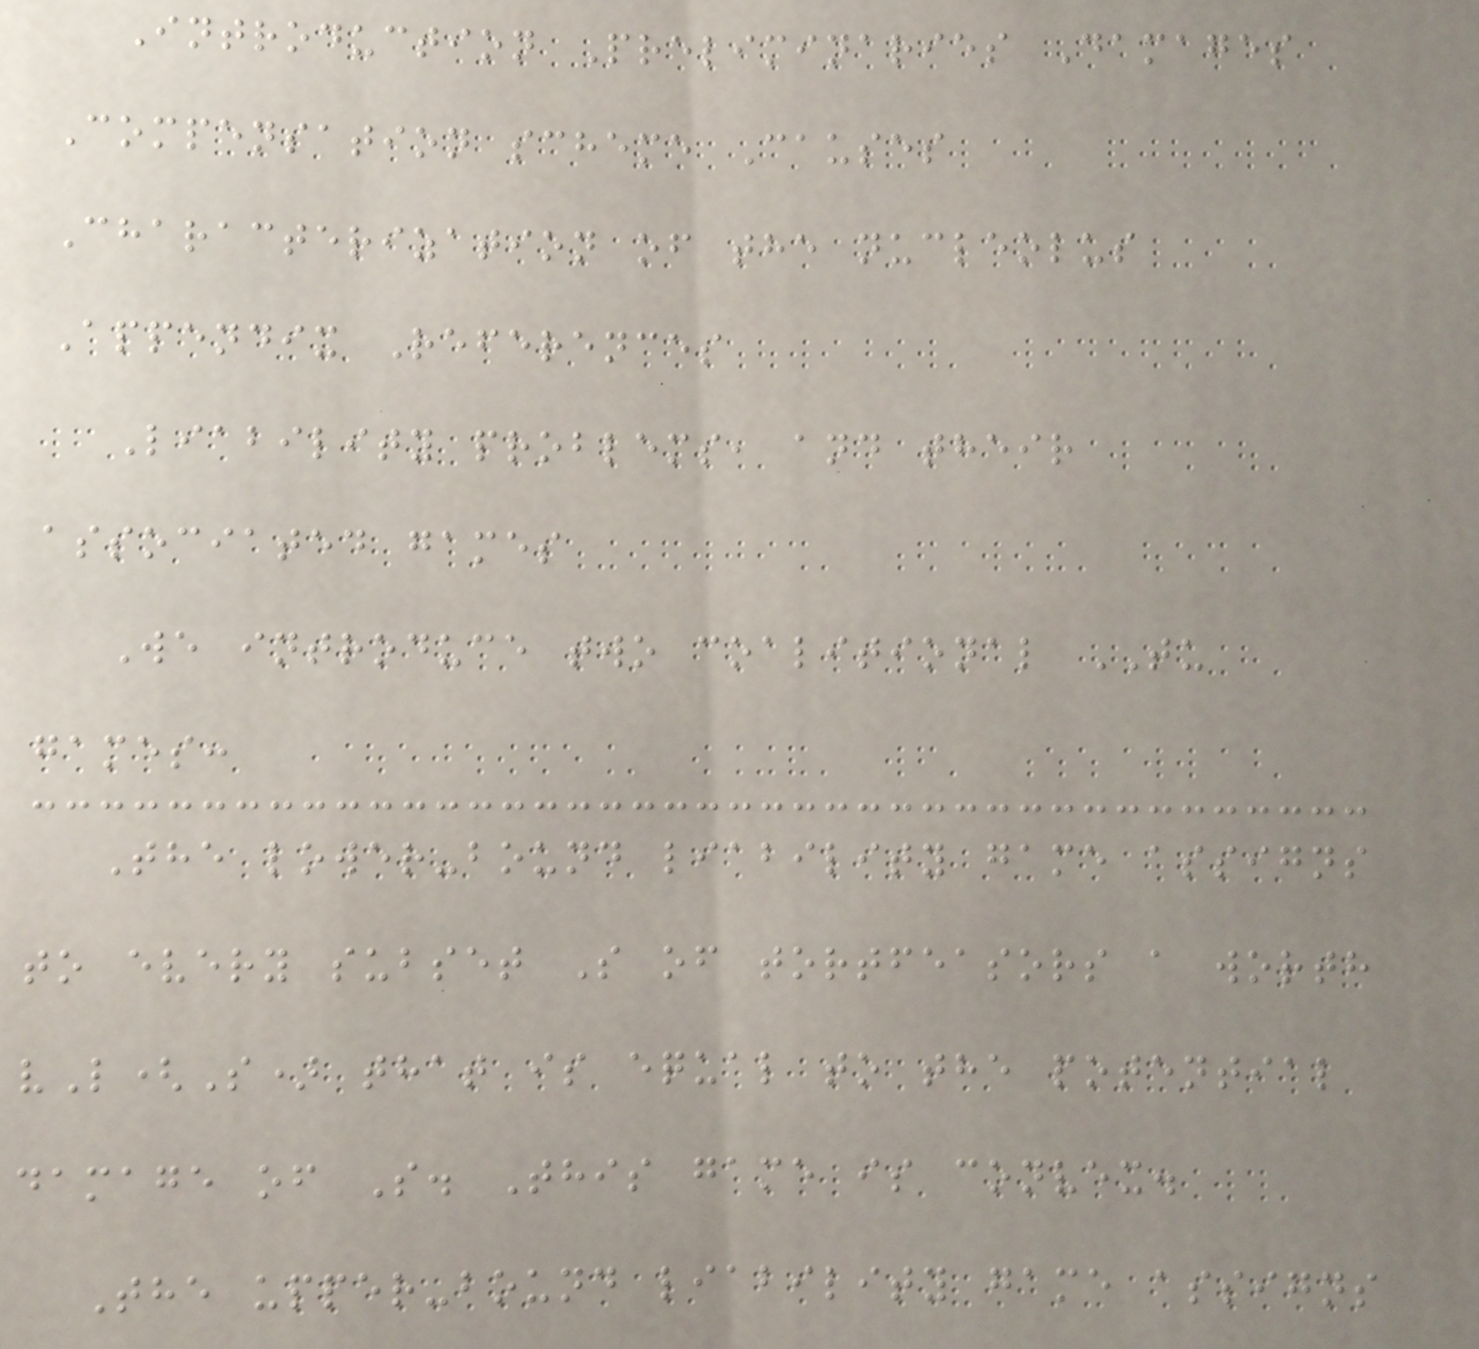Introduction Preliminaries Damages
Compensation scheme Causes
Characterization of the nucleolus
Appendix References
Liability problems, and their
associated games
We introduce two coalitional TU
games:
The lower-bound liability game assigns
to every subset S of tortfeasors a worth
vL(S) that is equal to the potential
damage of S. This game is convex.
The upper-bound liability game assigns
